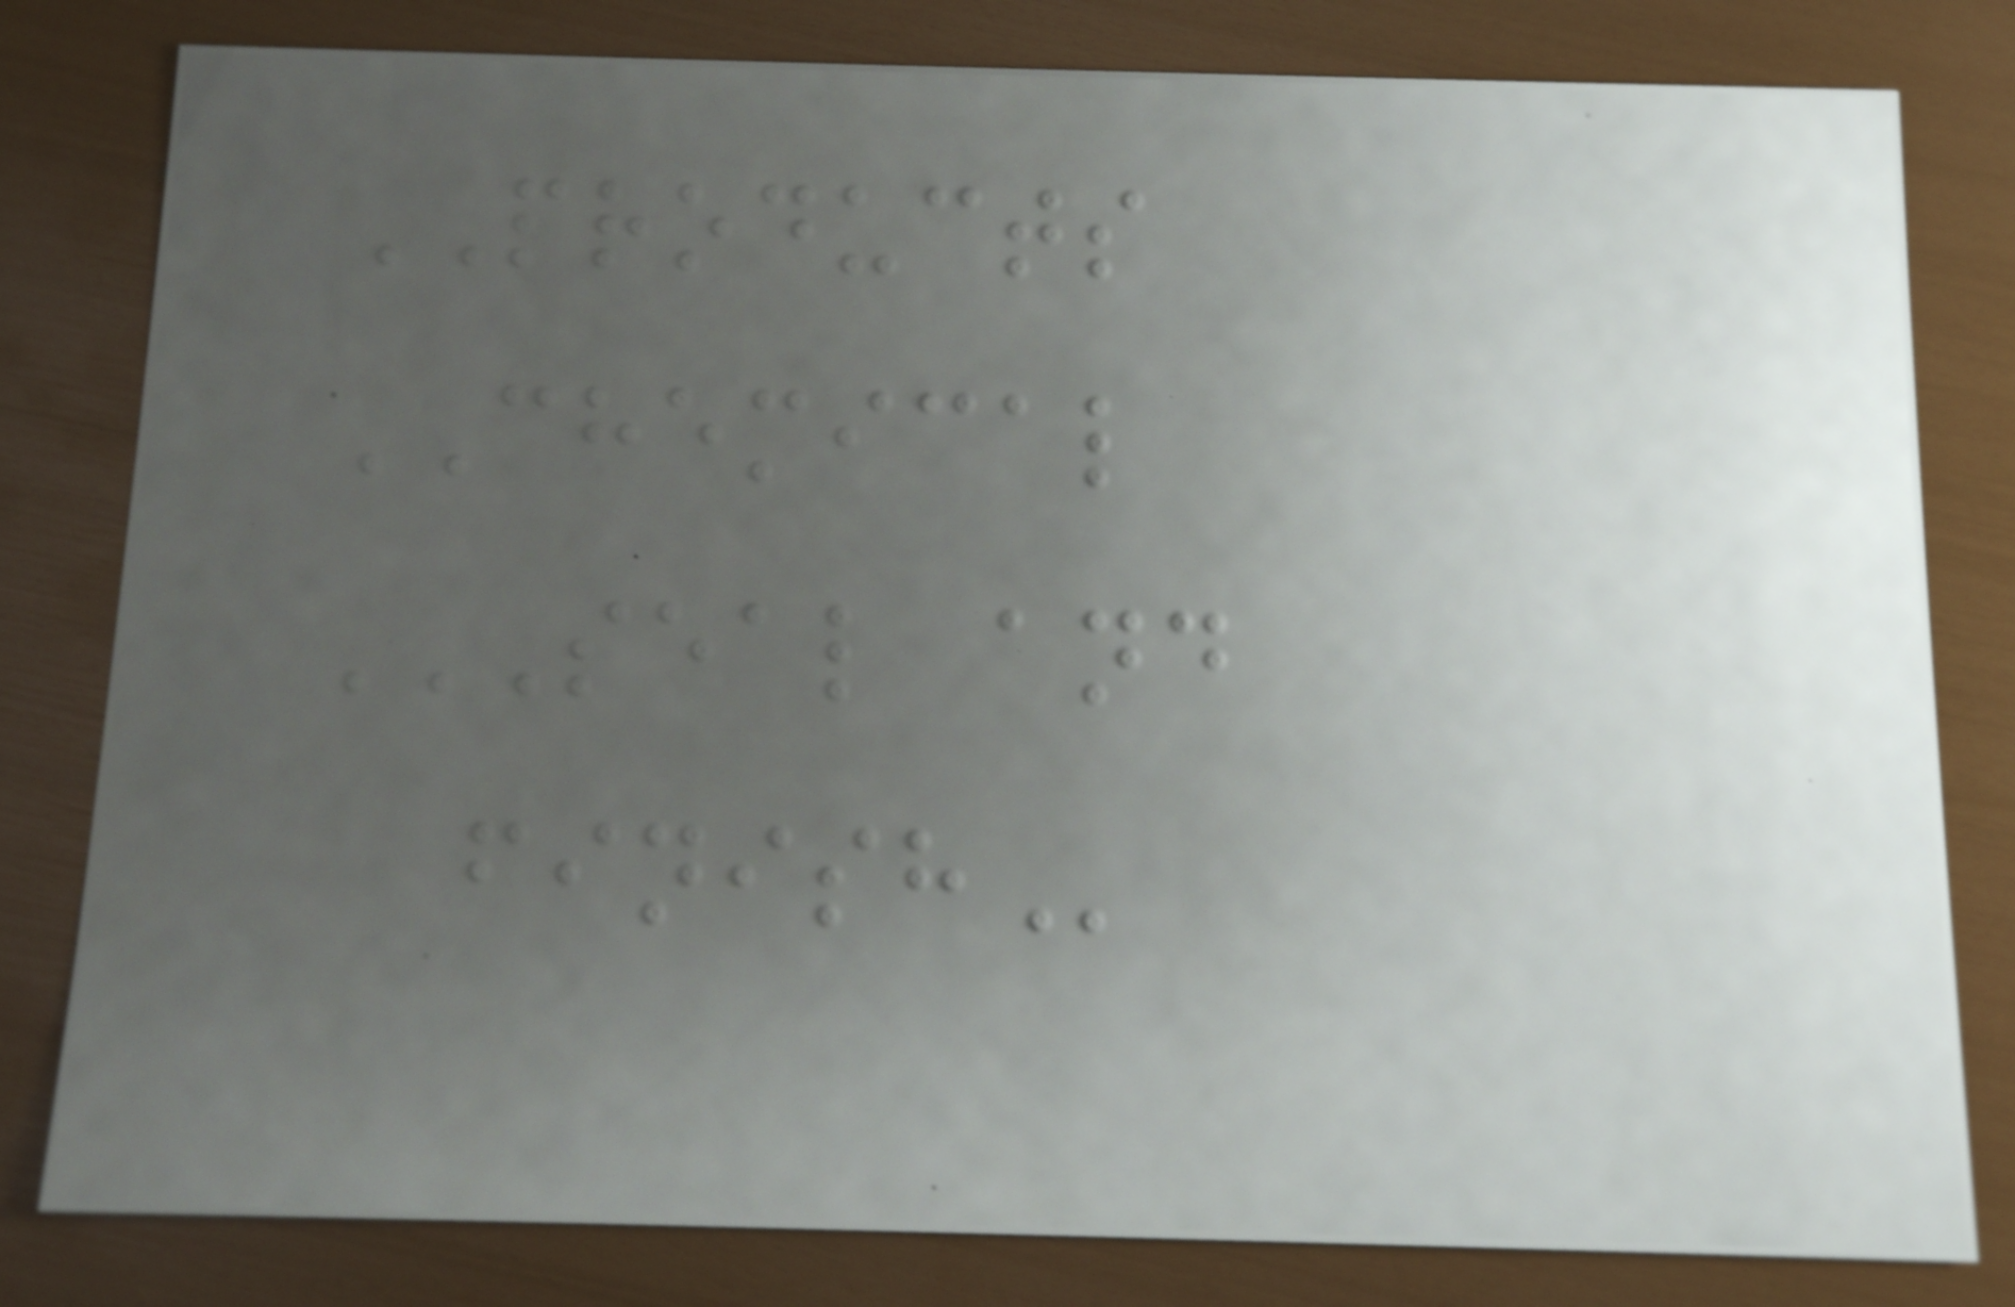PRODUCTS
CHEMICAL
SEAL AND
FINISH
